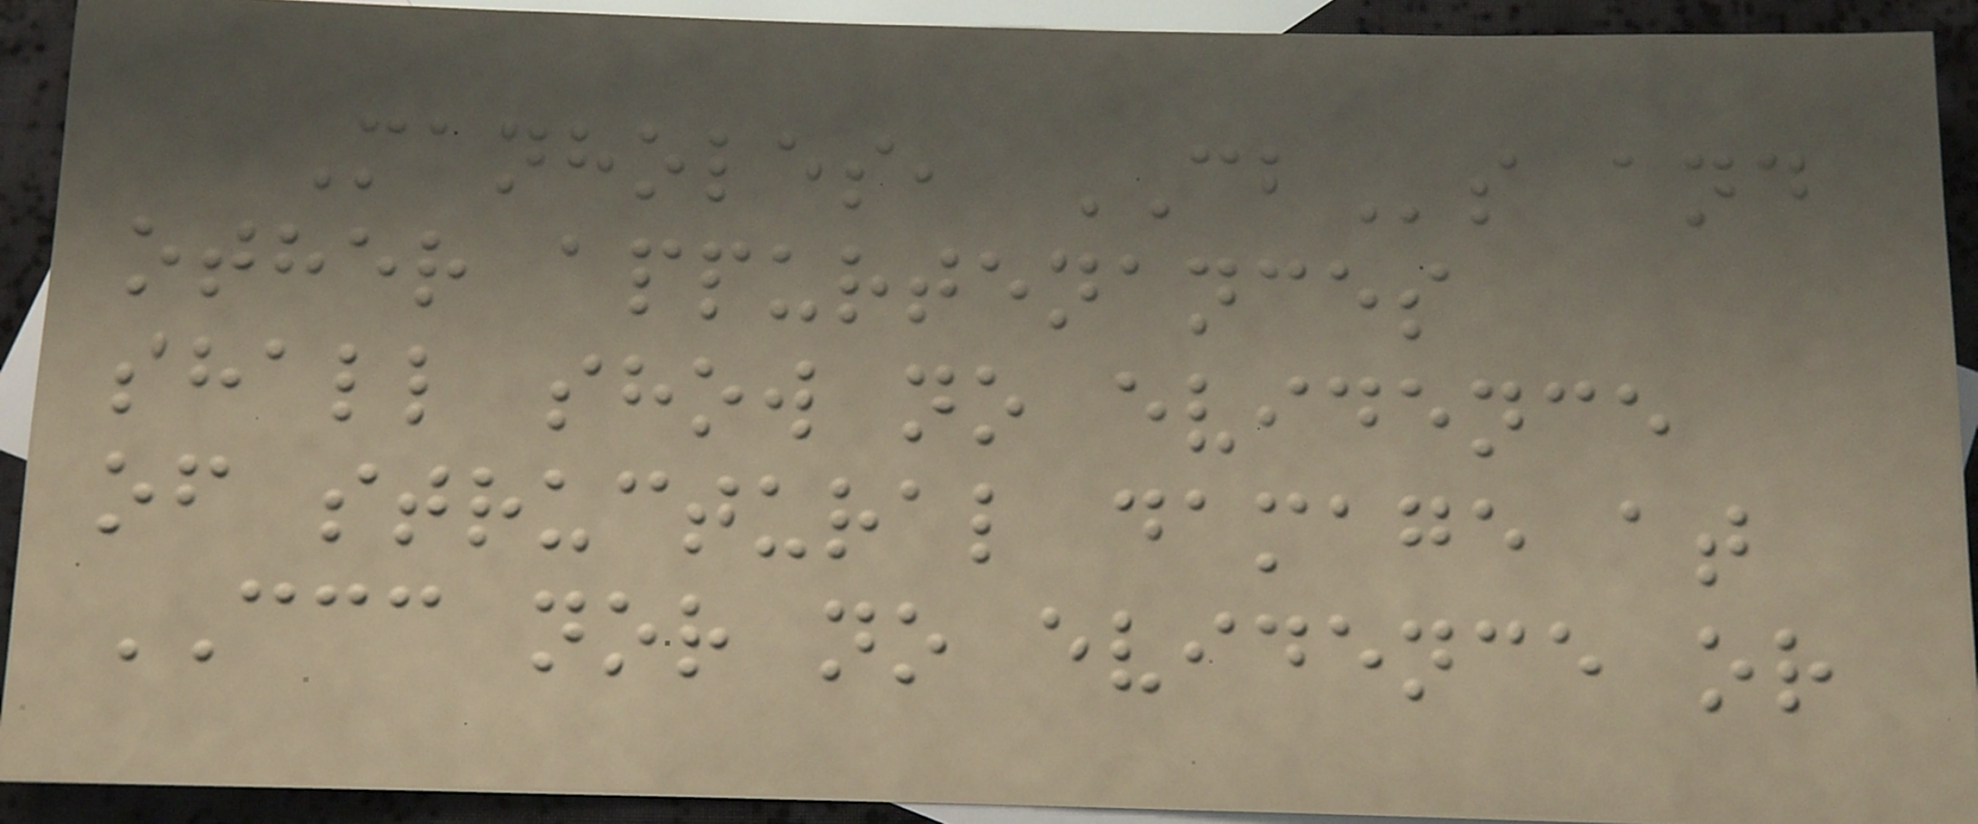Manholes, CBs and
other appurtenances
shall show no evidence
of structural damage at
CCC nor no evidence or
